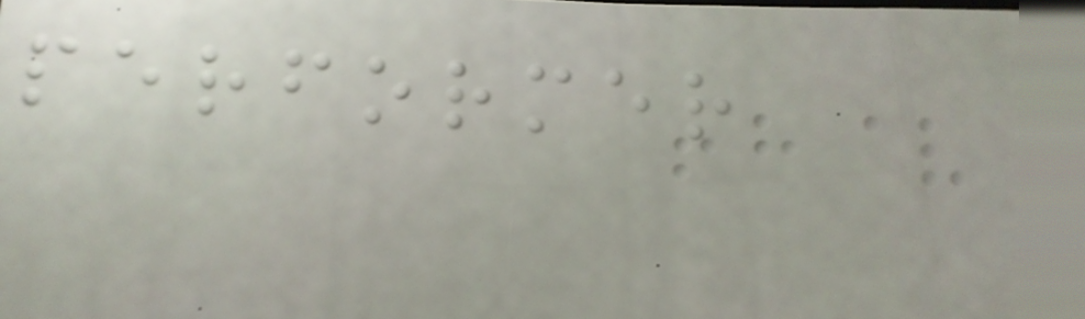performer
